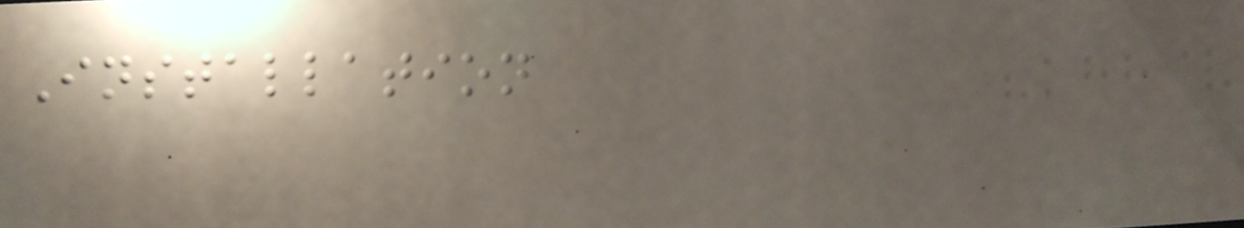Installation
